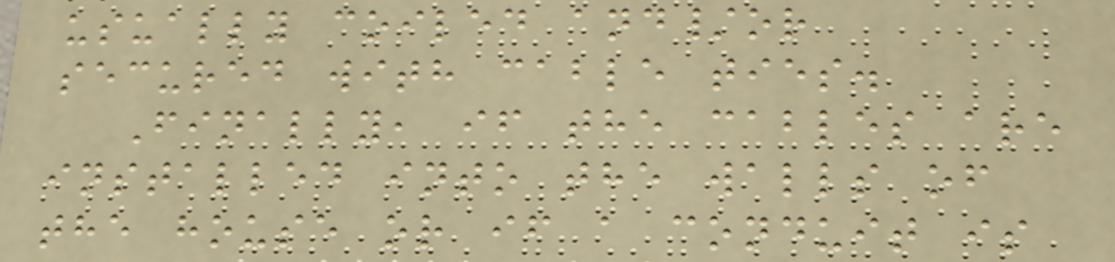usually coiled and/or
secured with cable ties.
Finally, if the cables are
installed into the walls of
the house or if a conduit is
